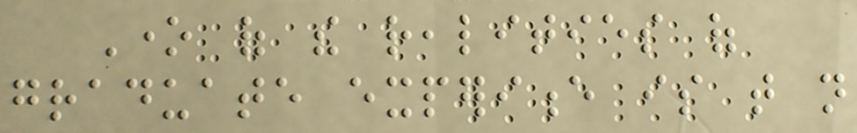One of the realities of
graduate experience is that not
